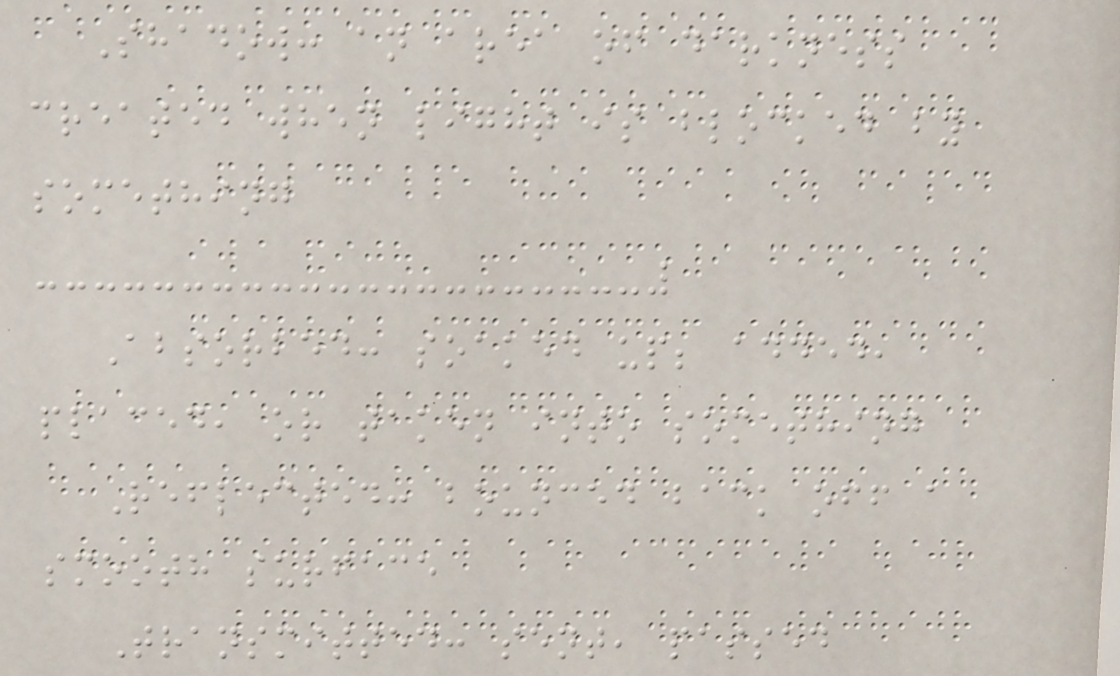Shadow: an area of darkness
created when light is blocked by
something
Absorbed: soaked up; added,
placed, or taken into something
Reflected: bounced back off a
smooth surface
Transmitted: sent, passed
